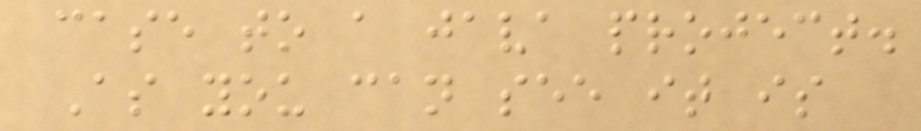case to a java project.
As you can see it is
